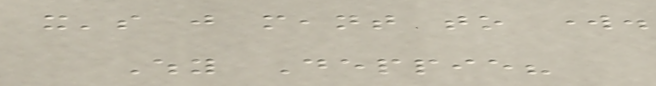it's just meant to work.
Why Deppie?
